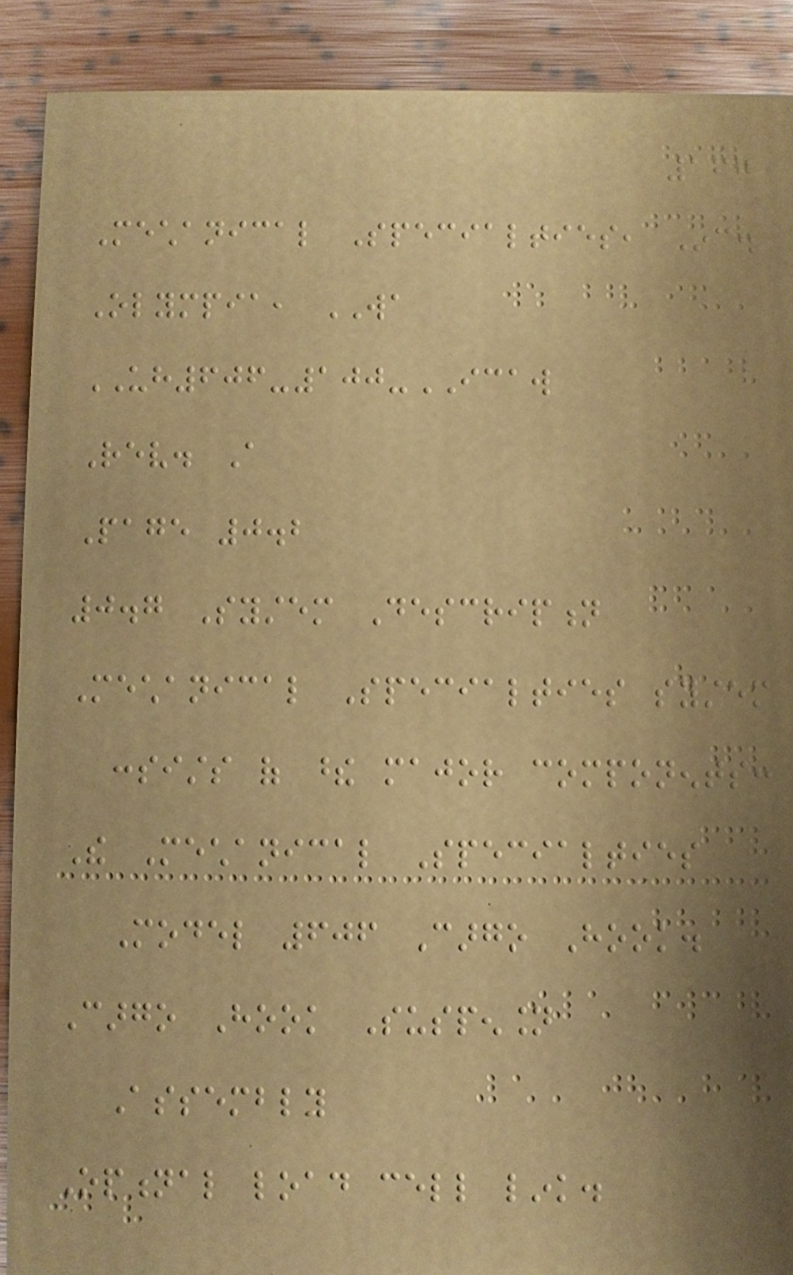167
Mechanical Specialties, Inc.
Olympia, WA
UH606-100-ICAW
Rev. A
Page 0.2
0.7 System Description
Mechanical Specialties system
consists of these major components:
The Mechanical Specialties
Model 606 Cargo Hook.
Cargo Hook Suspension
Assembly
Optional load cell link.
